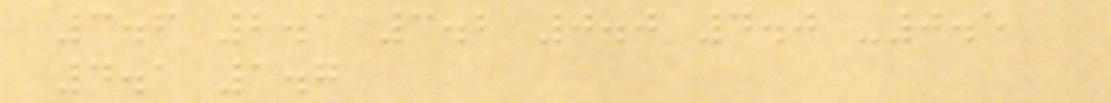3.6 2.1 3.2 0.0 4.0 -0.5
4.1 1.7
